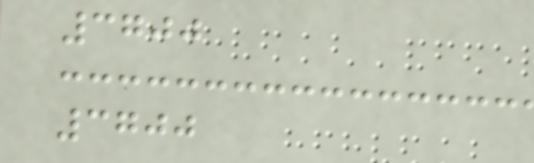3700
3700
